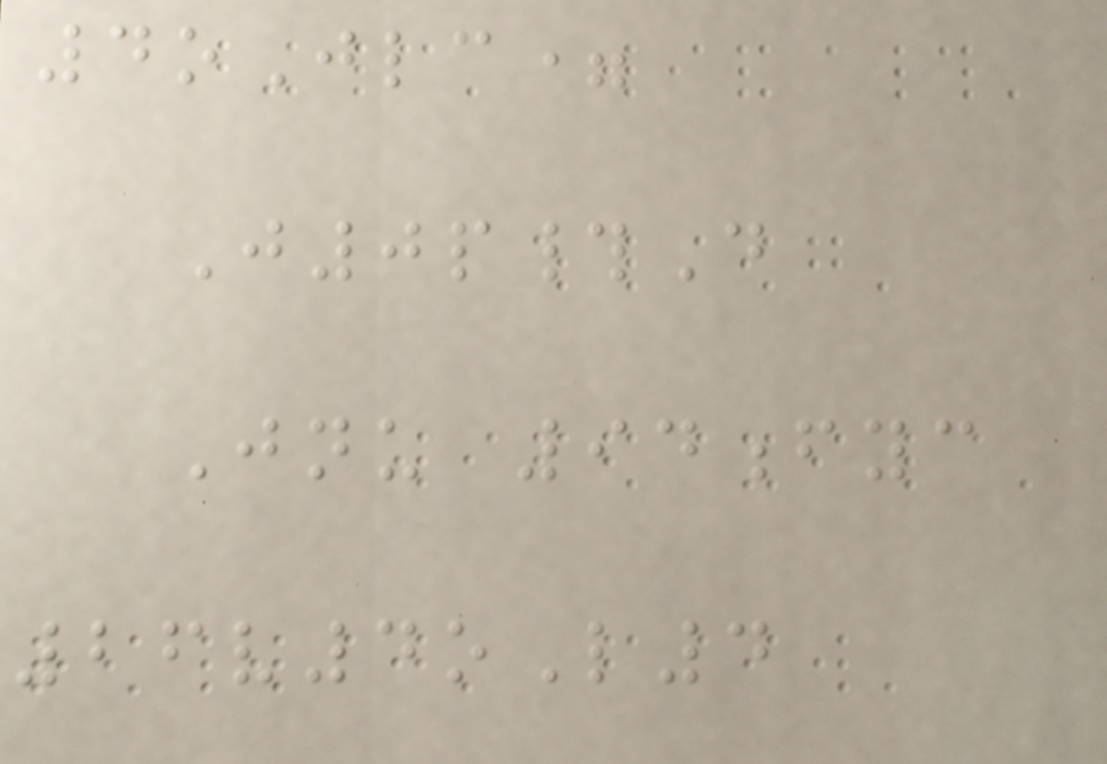4oJlc=
J0p#D
Jnu 94fyc
26v4oL4
